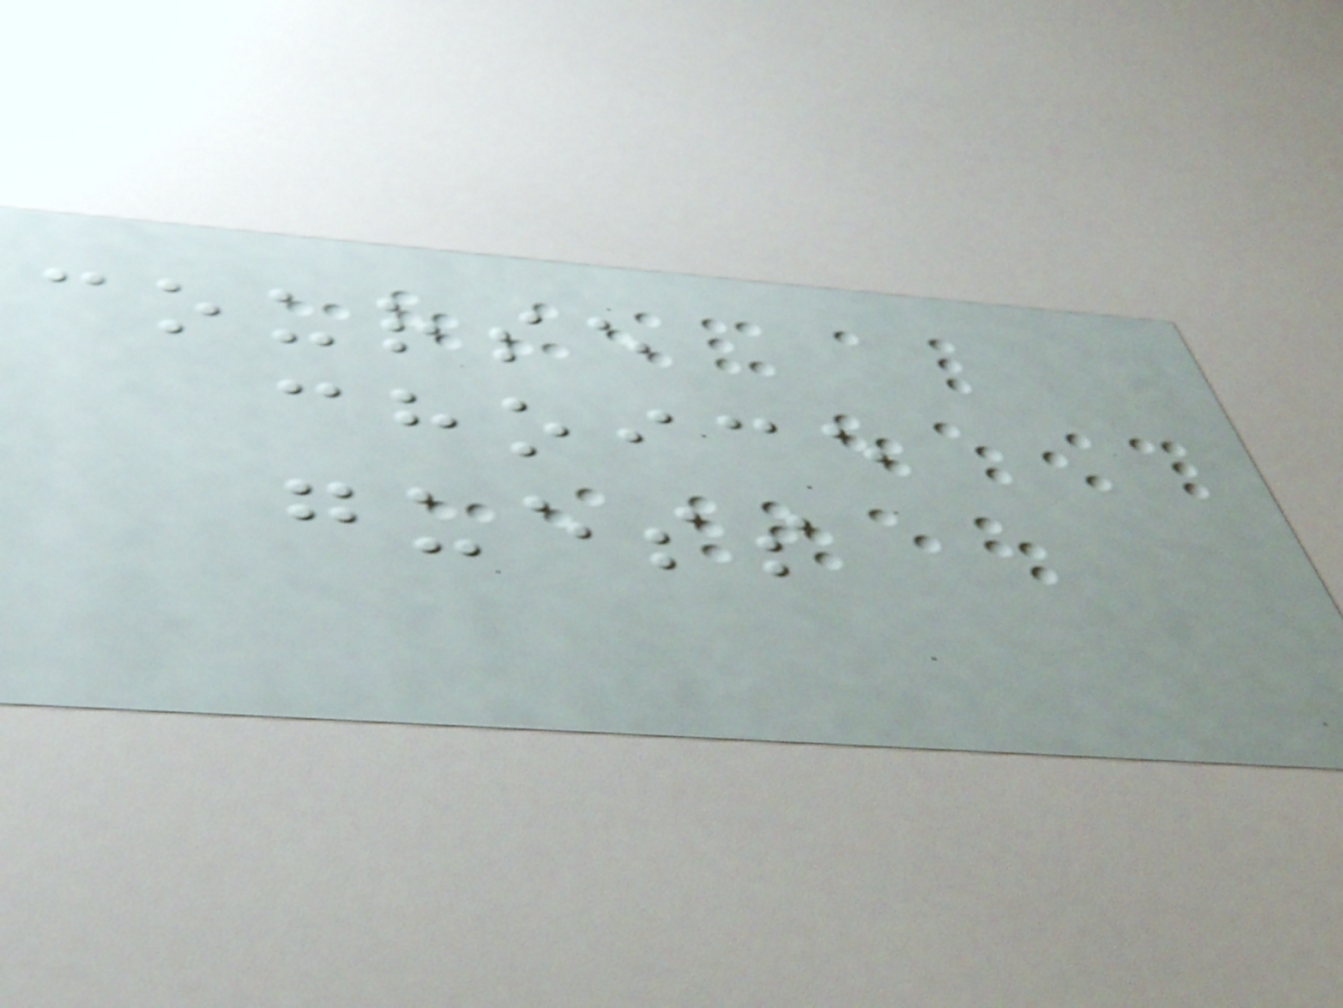course
choice
guess
